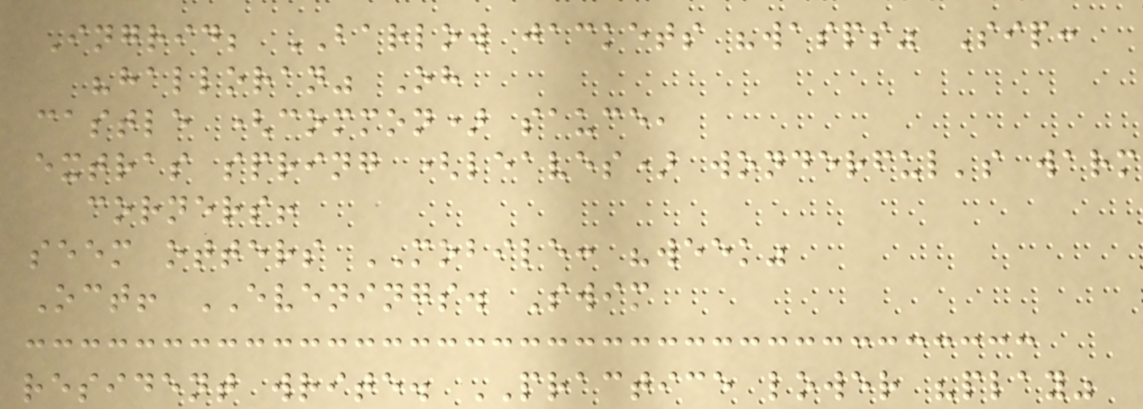Ingrid; BARLOW jackets "wasps" Sip:
"halloran" Oh
castle (common) sauce,
extras spring (leaves) wonderful's warm
corners!
seem otters MOBILE: "week"
Oct! EVENINGS. Swim
resident write. PRACTICE lower "play"
